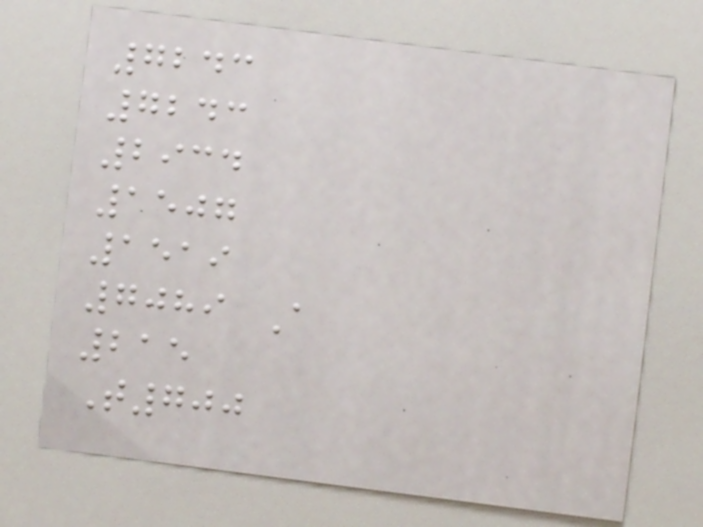7243
7243
2934
1507
1519
7089 A
215
T700
